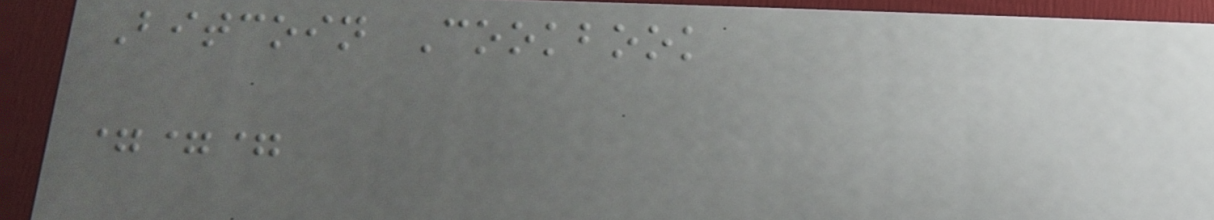Bitcoin Cookbook
===
